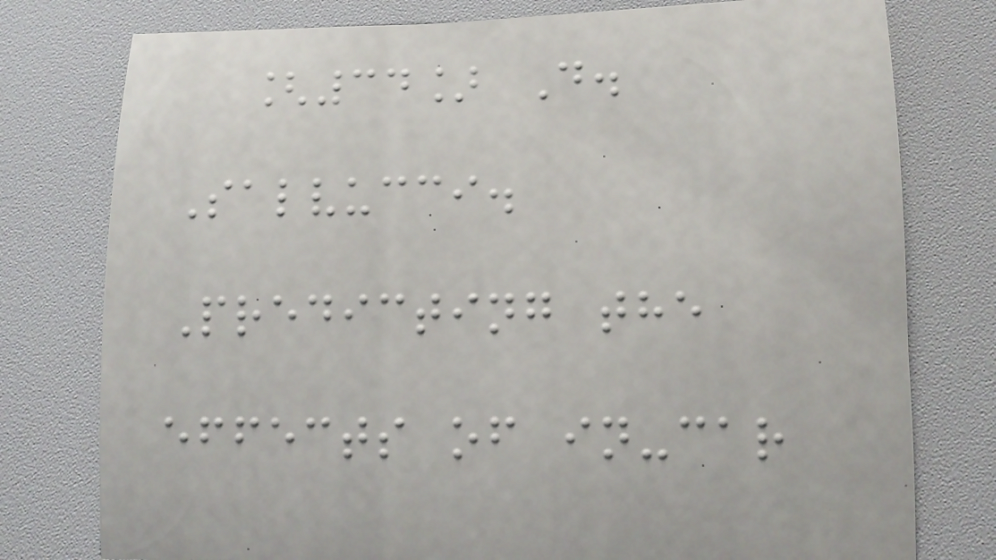[34] D.
Salvucci.
Predicting the
effects of in-car
